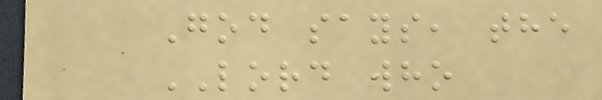God says, the
LORD who
